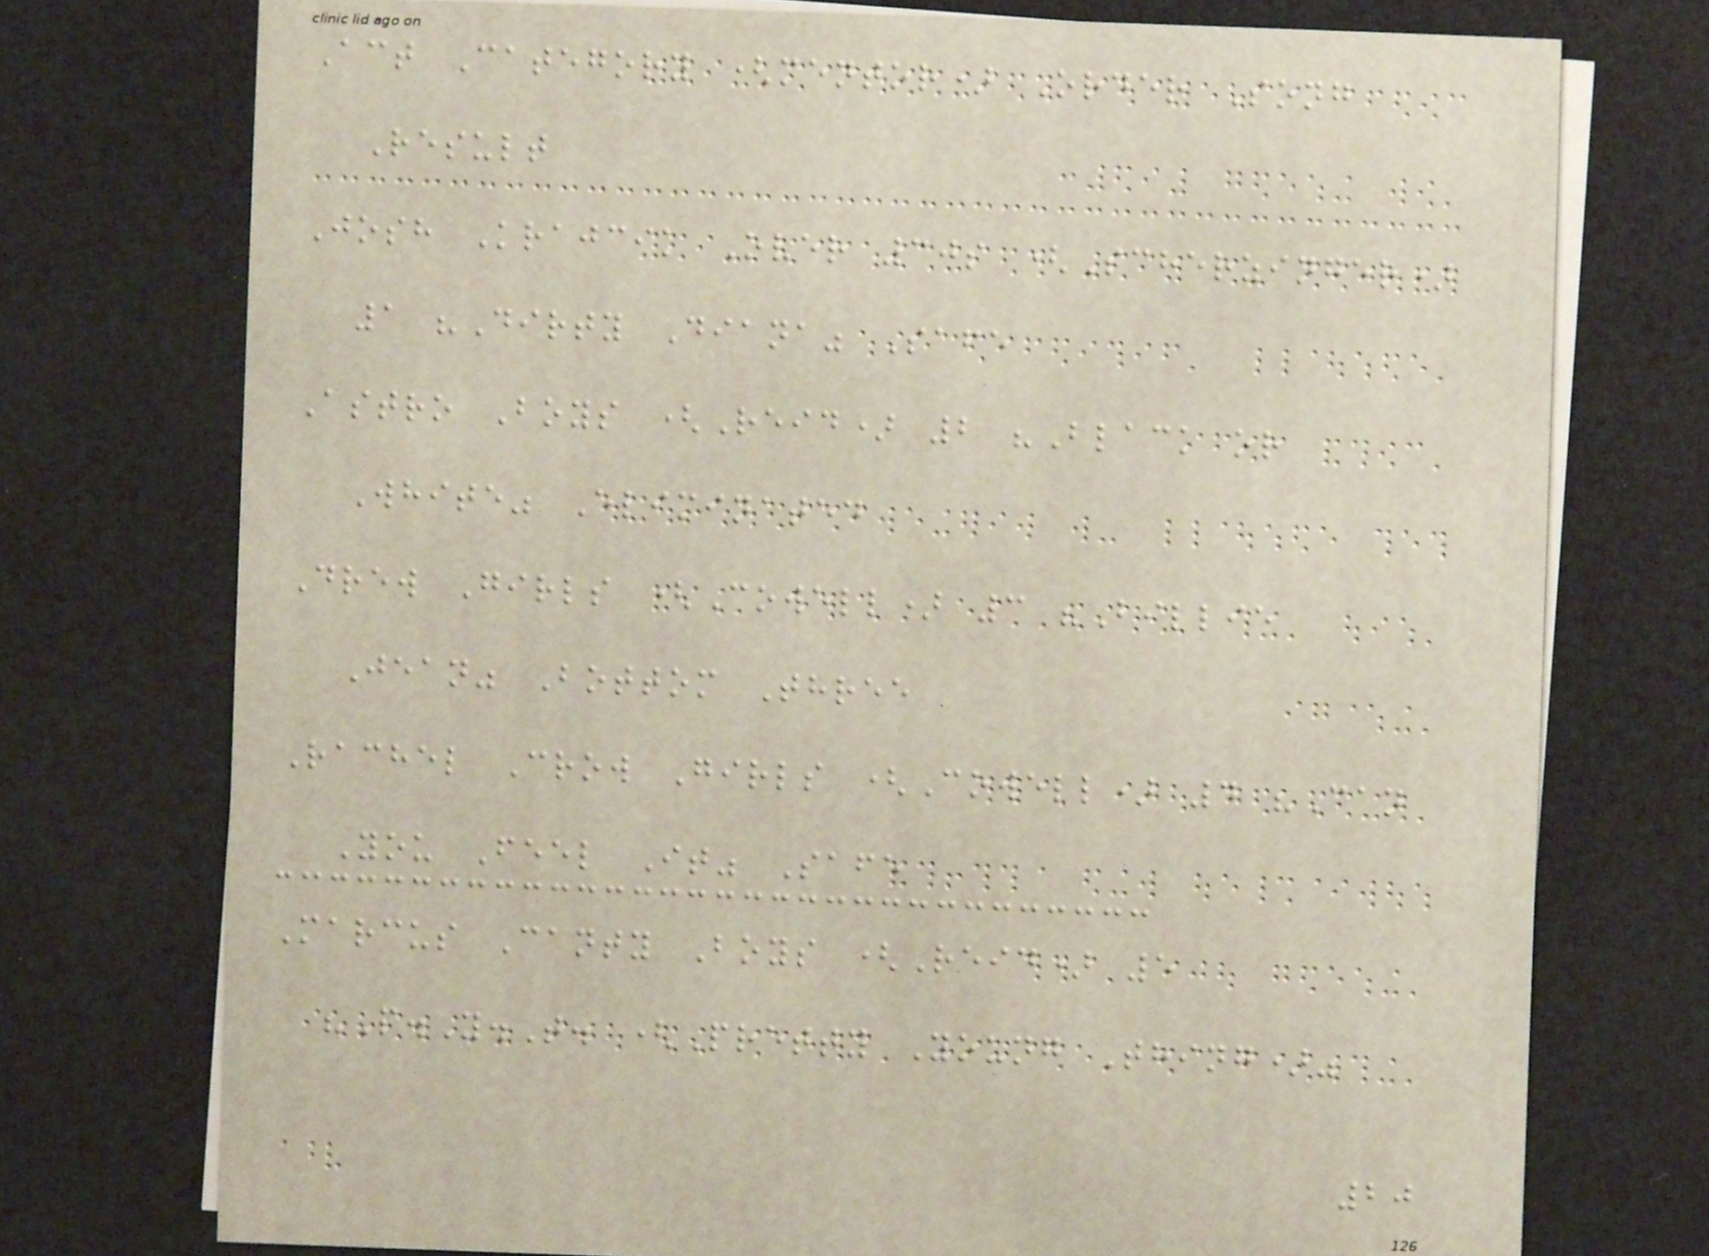Act Category (mentor) Order Song
Result
Josh Krajcik Over 30s (Scherzinger)
1 "Dirty Diana" Safe
Astro Boys (Reid) 2 "Black or
White" Eliminated
Drew Girls (Cowell) 3 "Billie
Jean" Bottom Three
Rachel Crow Girls (Cowell) 4 "Can
You Feel It" Safe
Marcus Canty Boys (Reid) 5
"P.Y.T. (Pretty Young Thing)"
20
